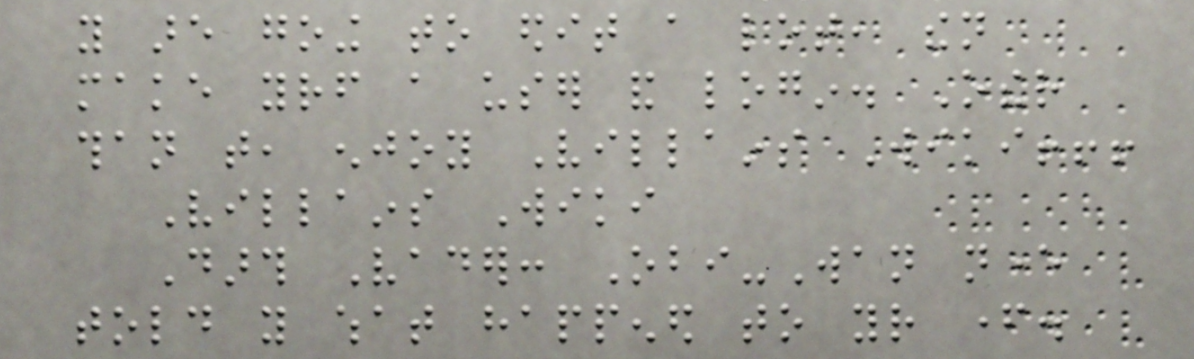you are going to edit a lot, then
make yourself a user and login. Other
than that, enjoy Villains Wiki!!!
Villains Wiki
Darth Vader: Obi-Wan never
told you what happened to your father.
